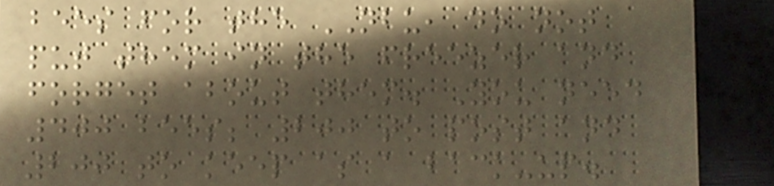bees for the NBU, do not
put them in the freezer and
forget about them. You need
400 bees; 200 to post and
200 to keep as a back-up.
